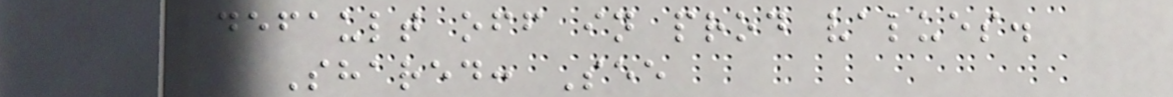default off in prod values.
Shared: See
